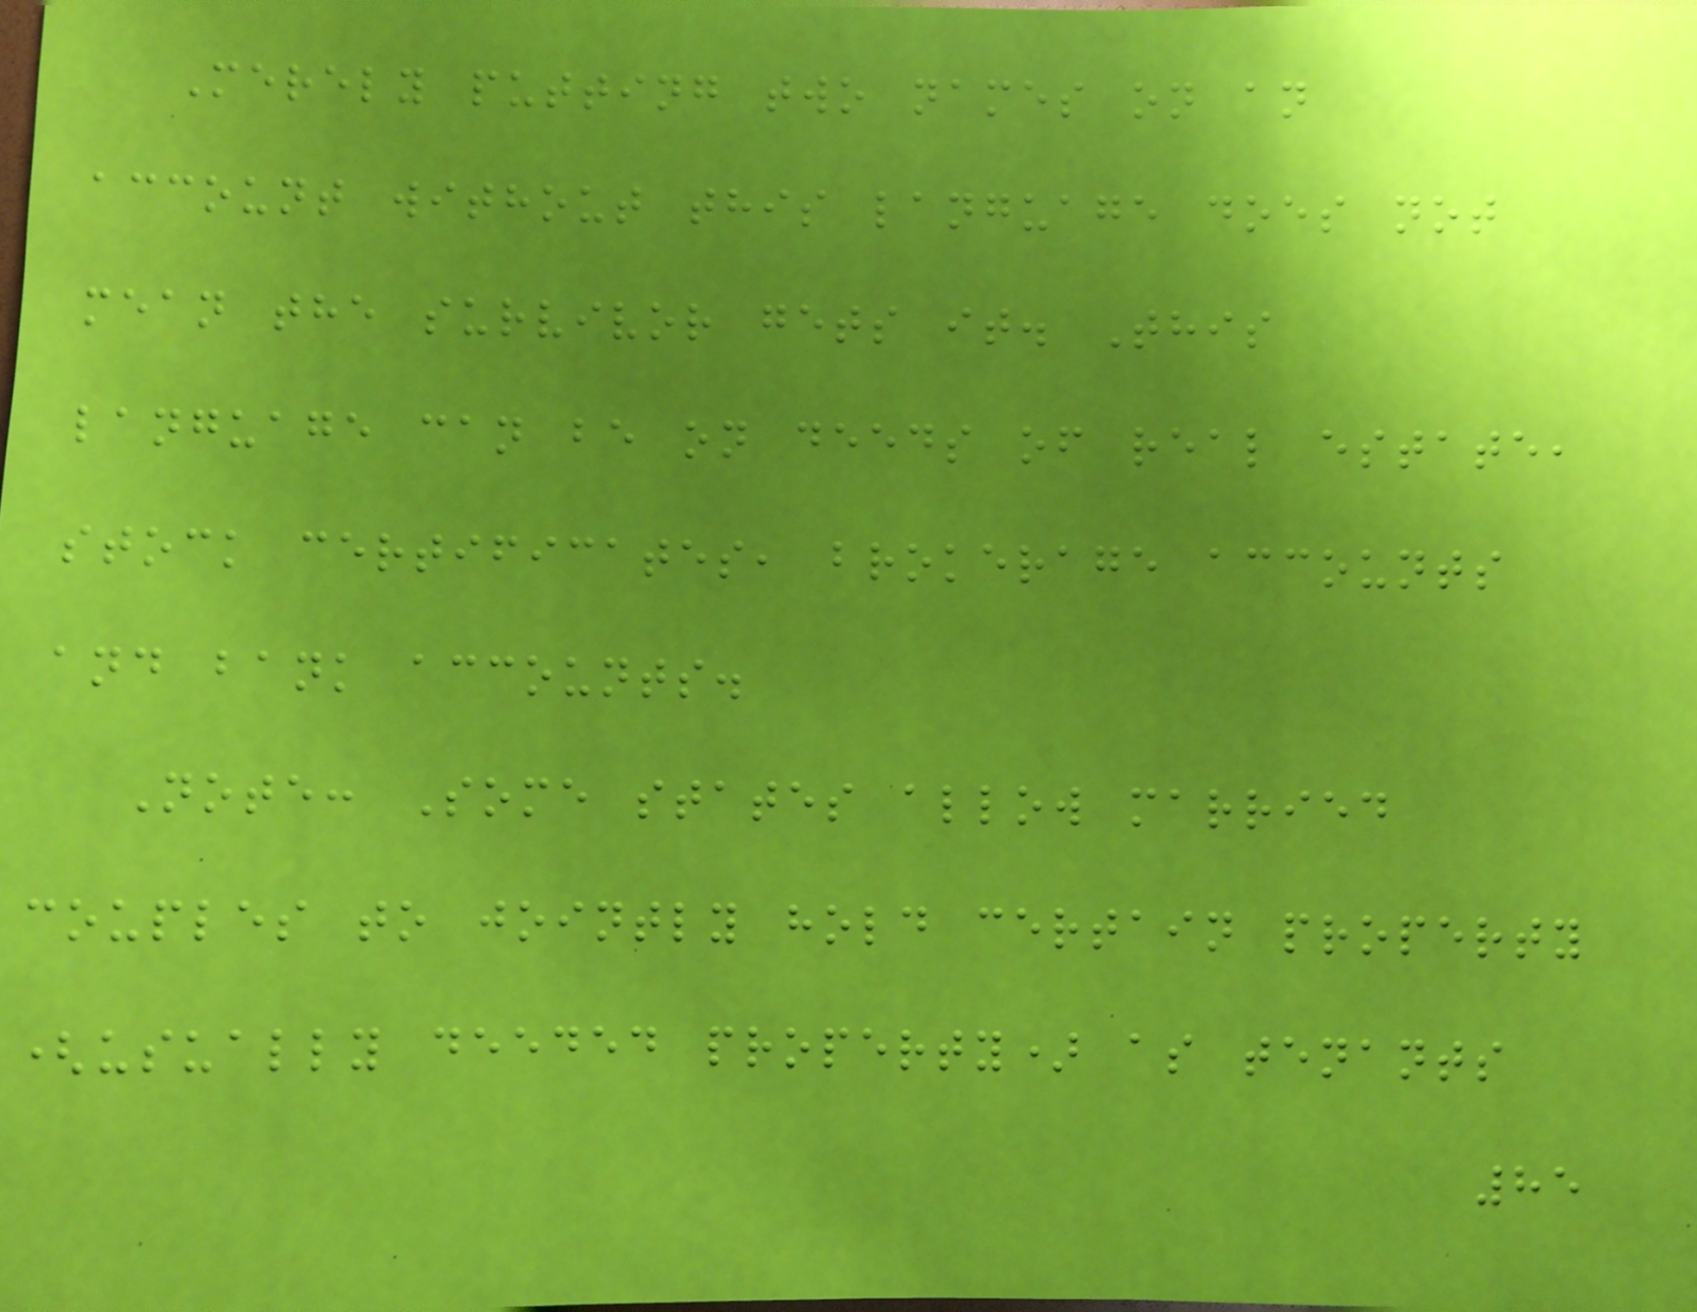Merely putting two names on an
account without this language does not
mean the survivor gets it. This
language can be on deeds of real estate,
stock certificates, brokerage accounts
and bank accounts.
Note: Some states allow married
couples to jointly hold certain property
(usually deeded property) as tenants
85
